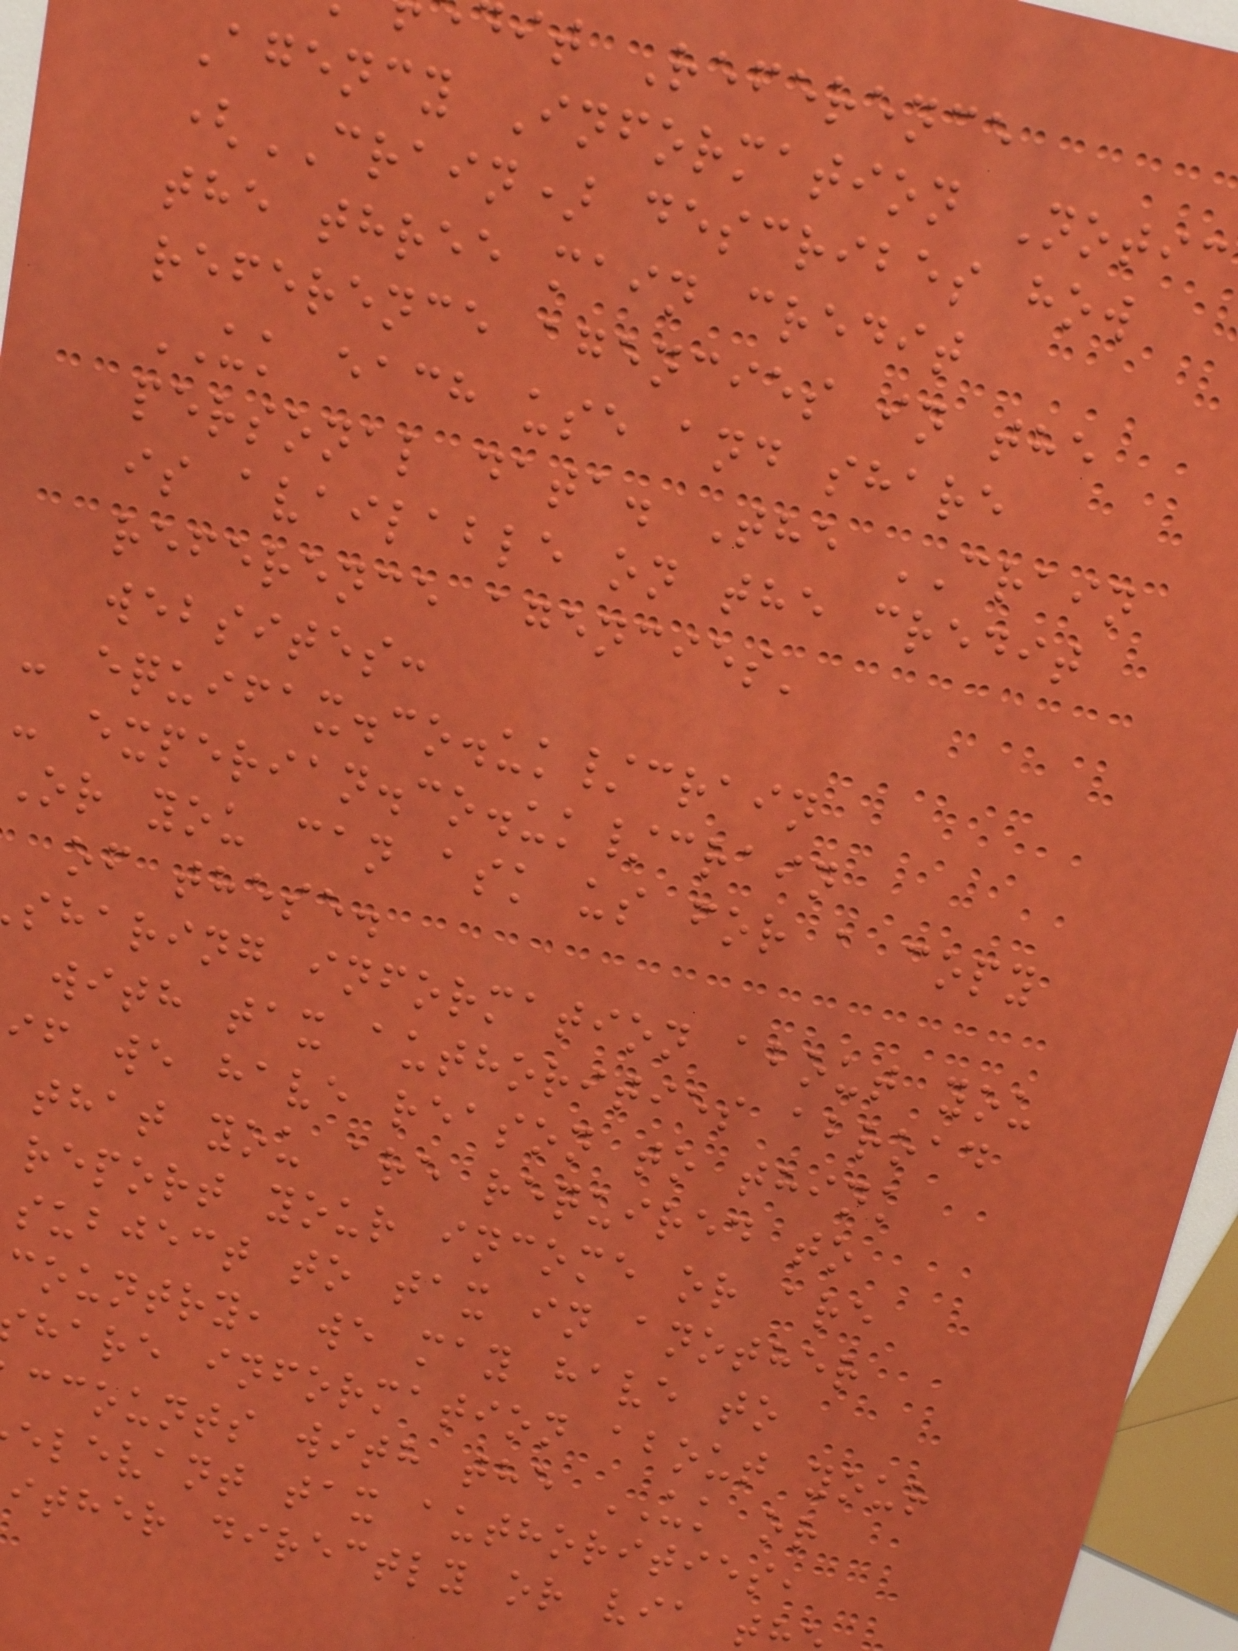it Reference
Agency Information Notic
(CRAIN) describes how
the three main credit
reference agencies in the
UK each use and share
personal data. The CRAIN
is available on the credit
reference agencies'
websites:
- equifax.co.uk/crain
- experian.co.uk/crain
Or you can ask us for a copy
of these.
sharing information about you
with tax authorities abroad
if we have reason to think
that you are required to
report your income or are
subject to tax in another
country, we may have to
hare information about your
ccounts with the UK or
elevant tax authorities,
ither directly or via t
